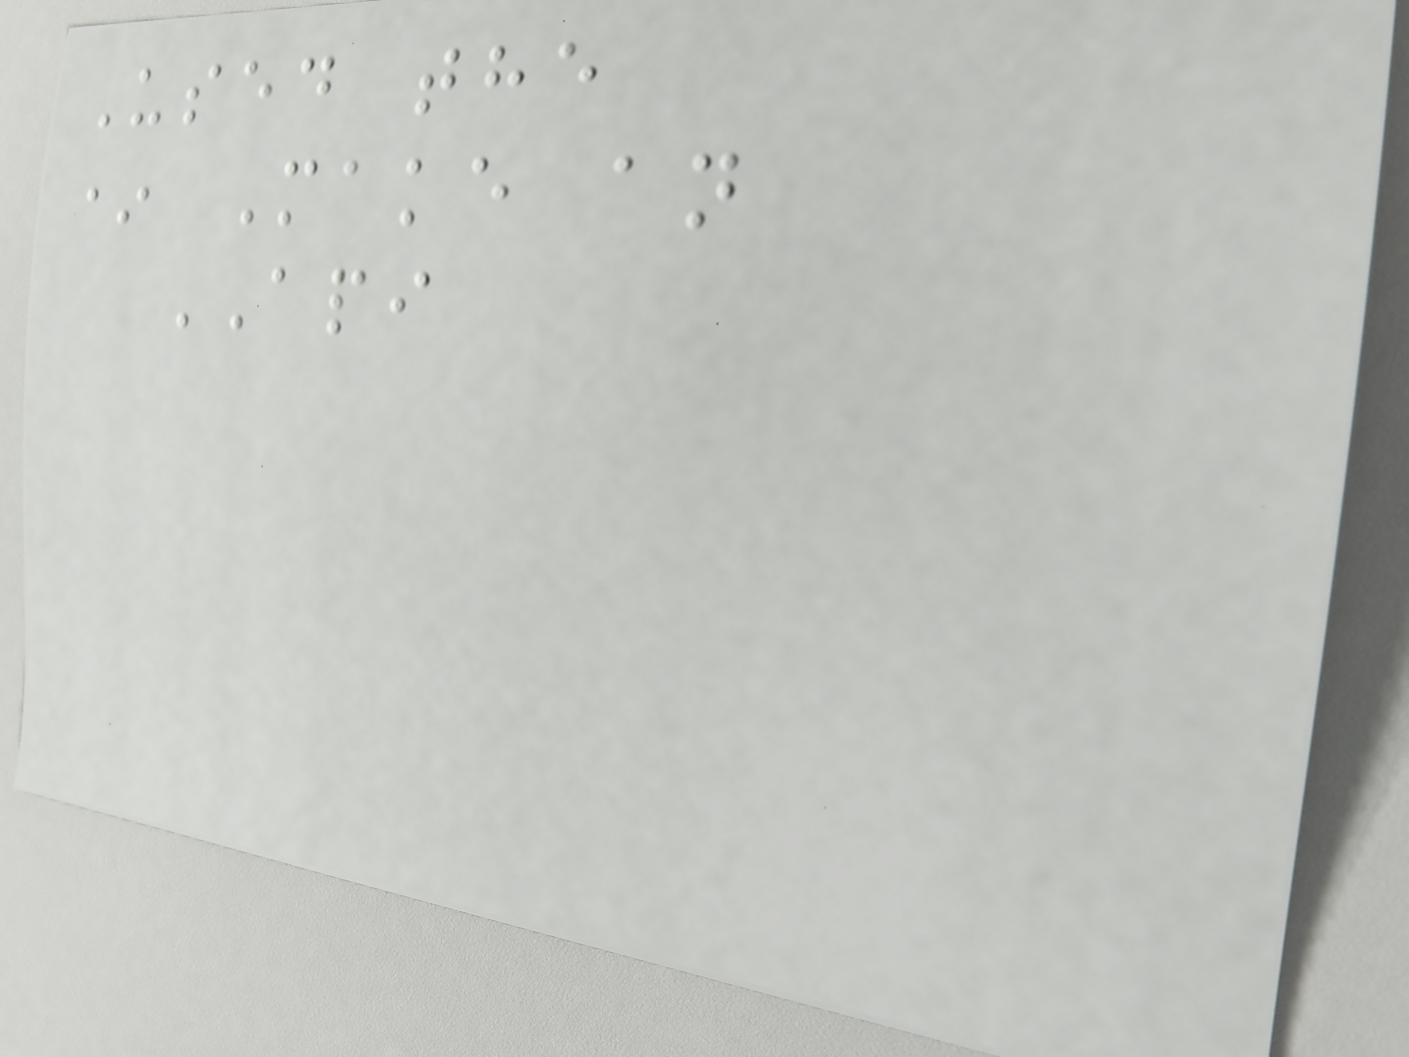Used the
* Make an
API
